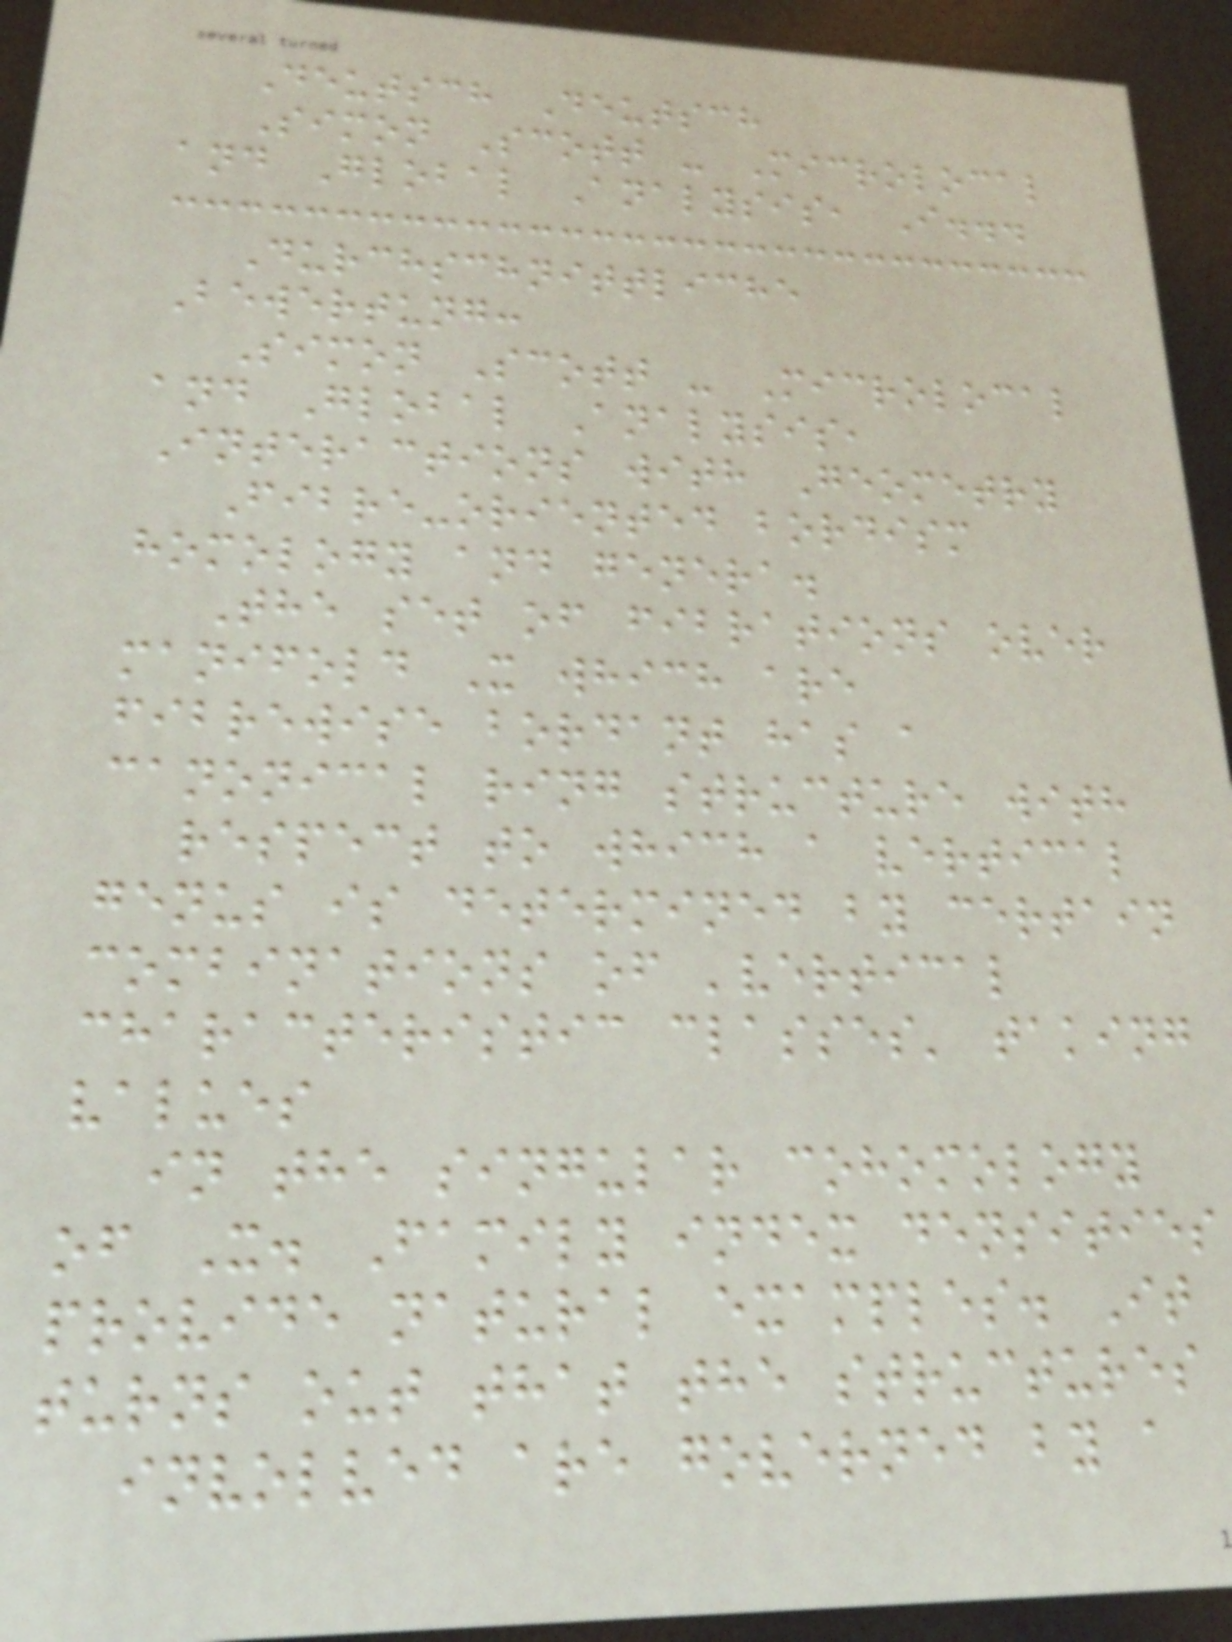Deutsch Deutsch
Simon Scott - Microlocal
and Global Analysis, I...
Durchschnittliche
Bewertung:
Simon Scott - Microlocal
and Global Analysis,
Interactions with Geometry
Fibre-oriented bordism
homology and genera.
The set of fibrations over
manifold X which are
fibrewise bordant has a
canonical ring structure with
respect to which a vertical
genus is determined by certain
combinations of 'vertical
characteristic classes' taking
values
in the singular cohomology
of X. Family index densities
provide natural examples. It
turns out that the structures
involved are governed by a
